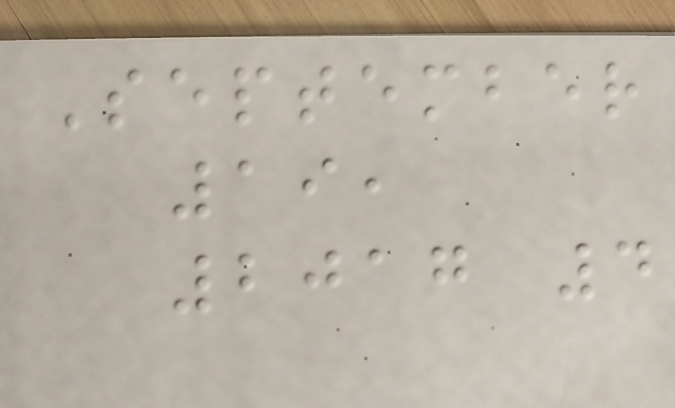September
19,
2017 4
